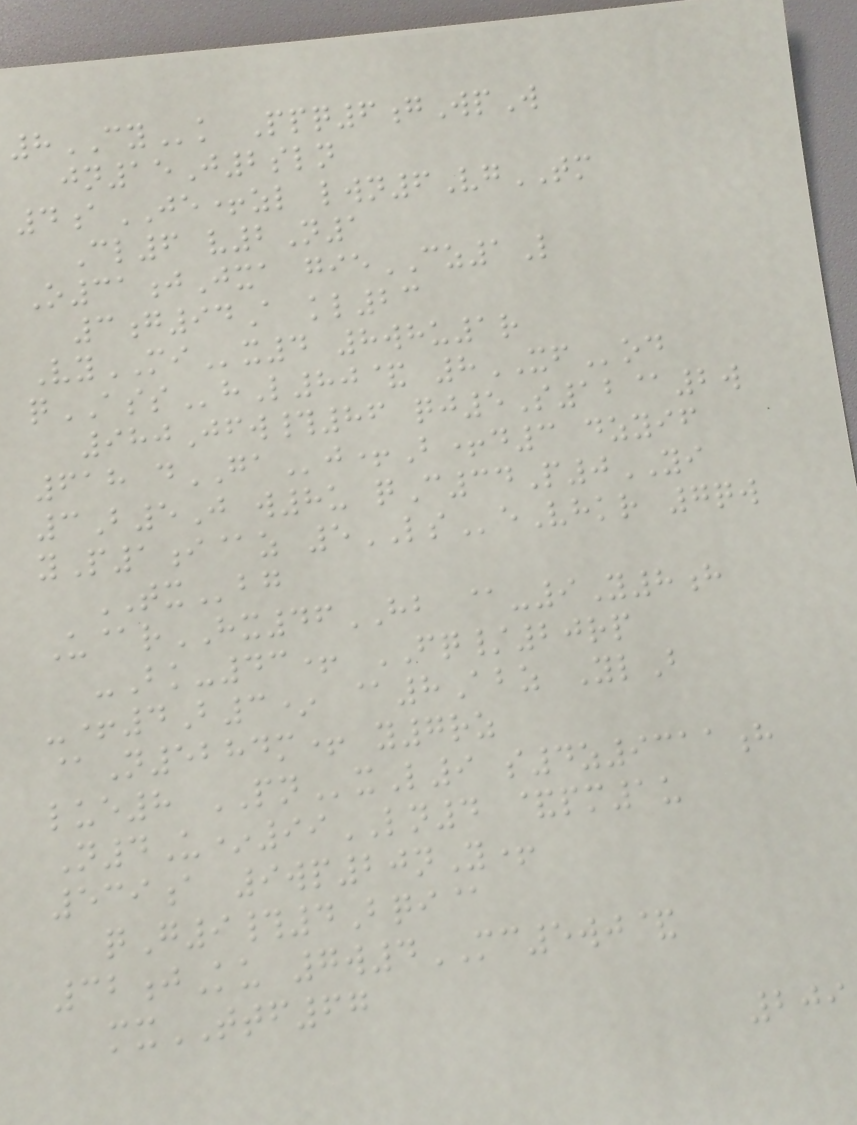8CYk Ppq6gWpW
jn15J2sln
4aJE+zl lwn6VgTM
Cl6 v2N1
O31jJxa gieCZ1L
3g94A kl23
VyMIx4 8whu1r
qASShL80& 8XFod
980Jfw#86 qj5S12@2w
618 dGAj+B+d3 dzyif
3B5J w8u qC34P0YI
yP1i@z 5LSeVhkr 7qw
TXbg
U@rHX46HB @-9Y8h
-Bk-43+ FQ/20rp
-+4B3* @8Abz YlB
@N5284m+ y7rz
lue8 PNxL9 s4z9311h
N4U*99LN4 &pm1u
539a 9wp20nY+
qG9#4Bqi@
32jKu 7w4MC5wj&
mxTTF67
209
